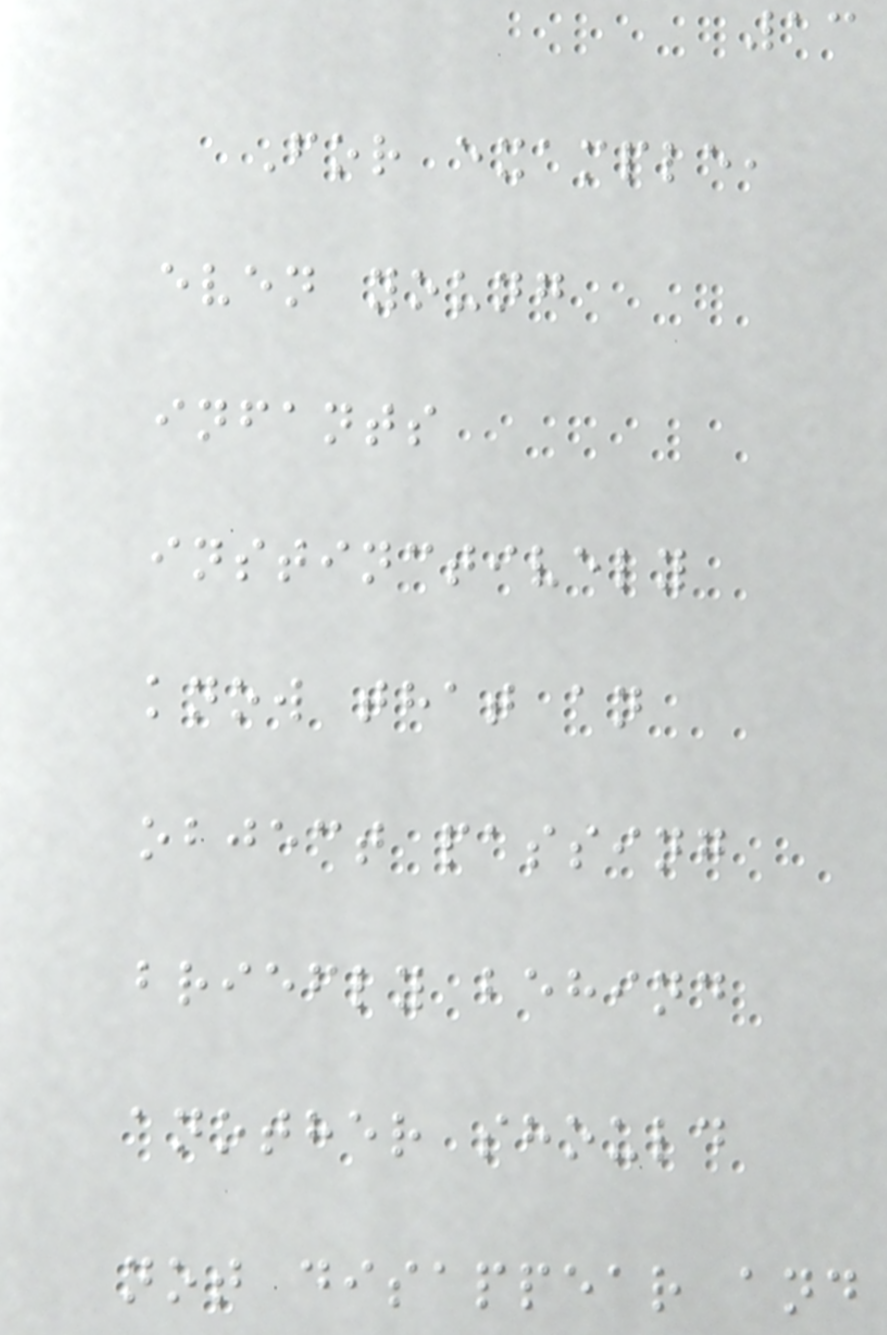13
For example,
even young
infants
instinctively
know that an
object passing
briefly behind
another should
not disappear and
